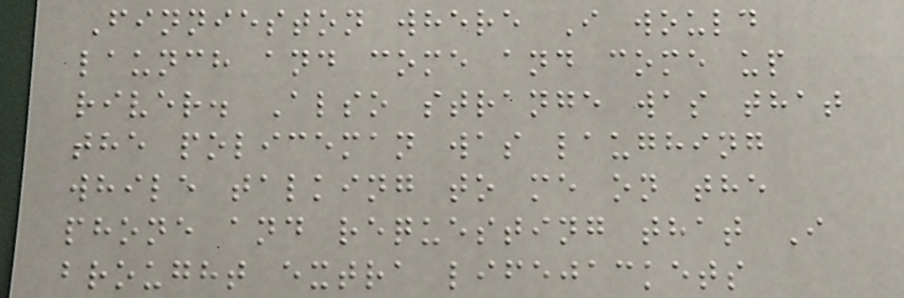Finnieston where I would
launch and come and come up
river. Also strange was that
the policeman was laughing
while talking to me on the
phone and requesting that I
brought extra lifejackets
